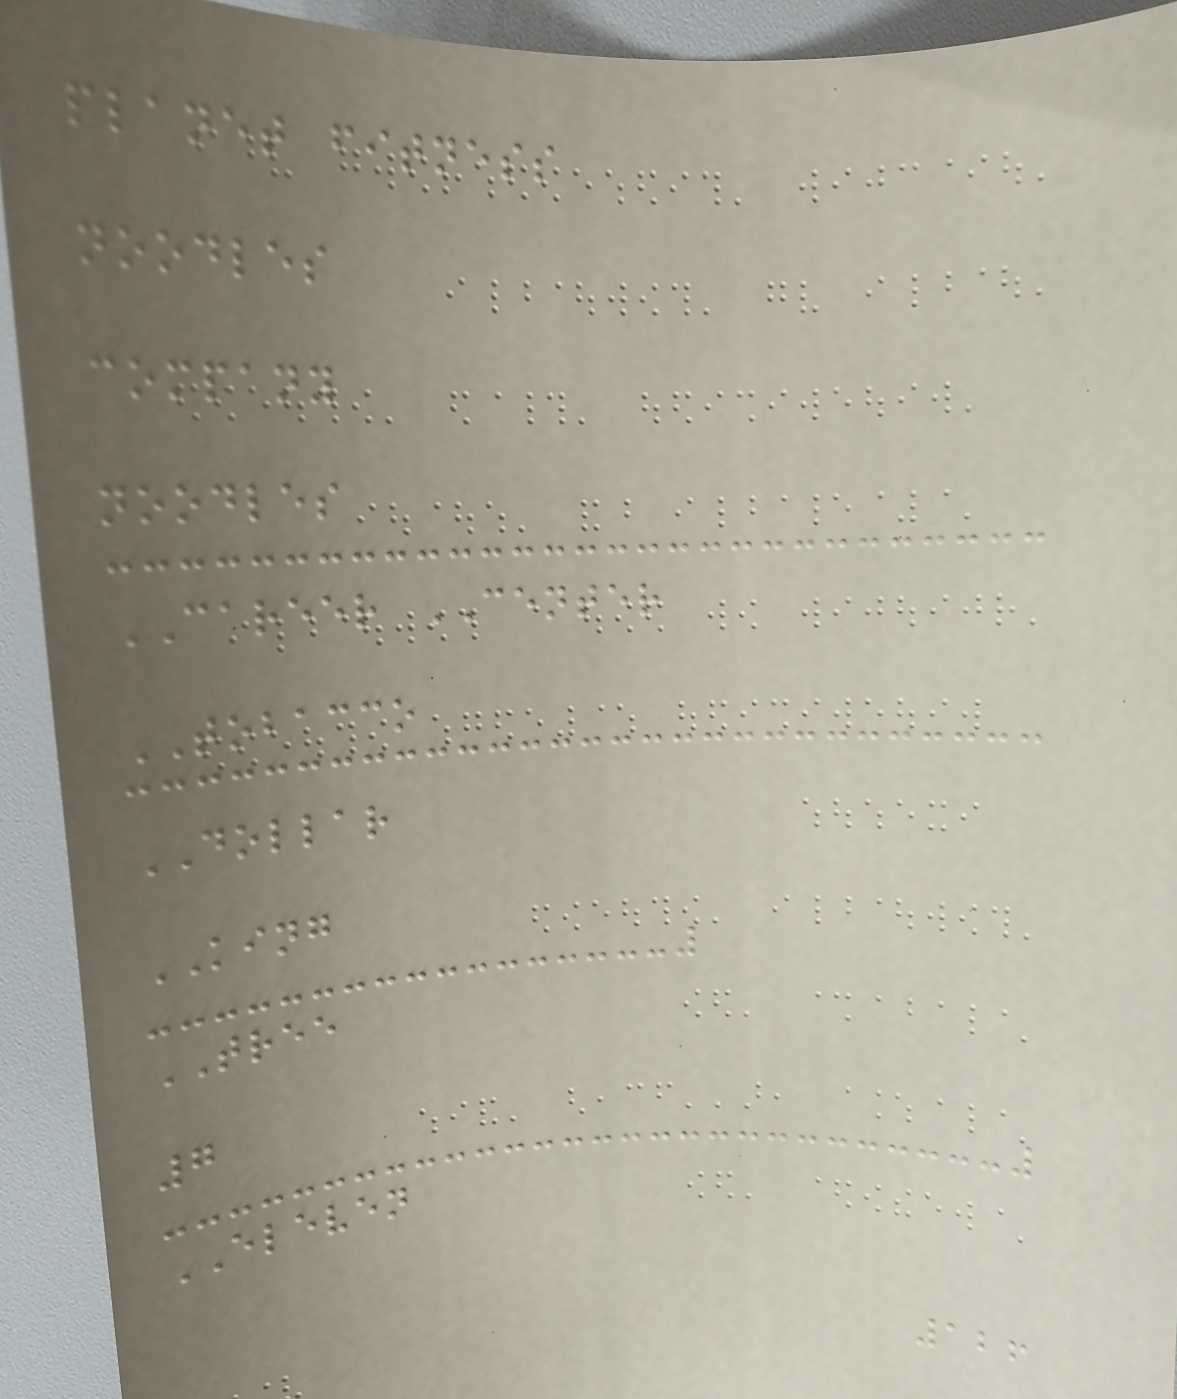planet fitness
noodles
company
noodles
CAREER CENTER
TOBACCO
DOLLAR
KING
TREE
7
ELEVEN
126
